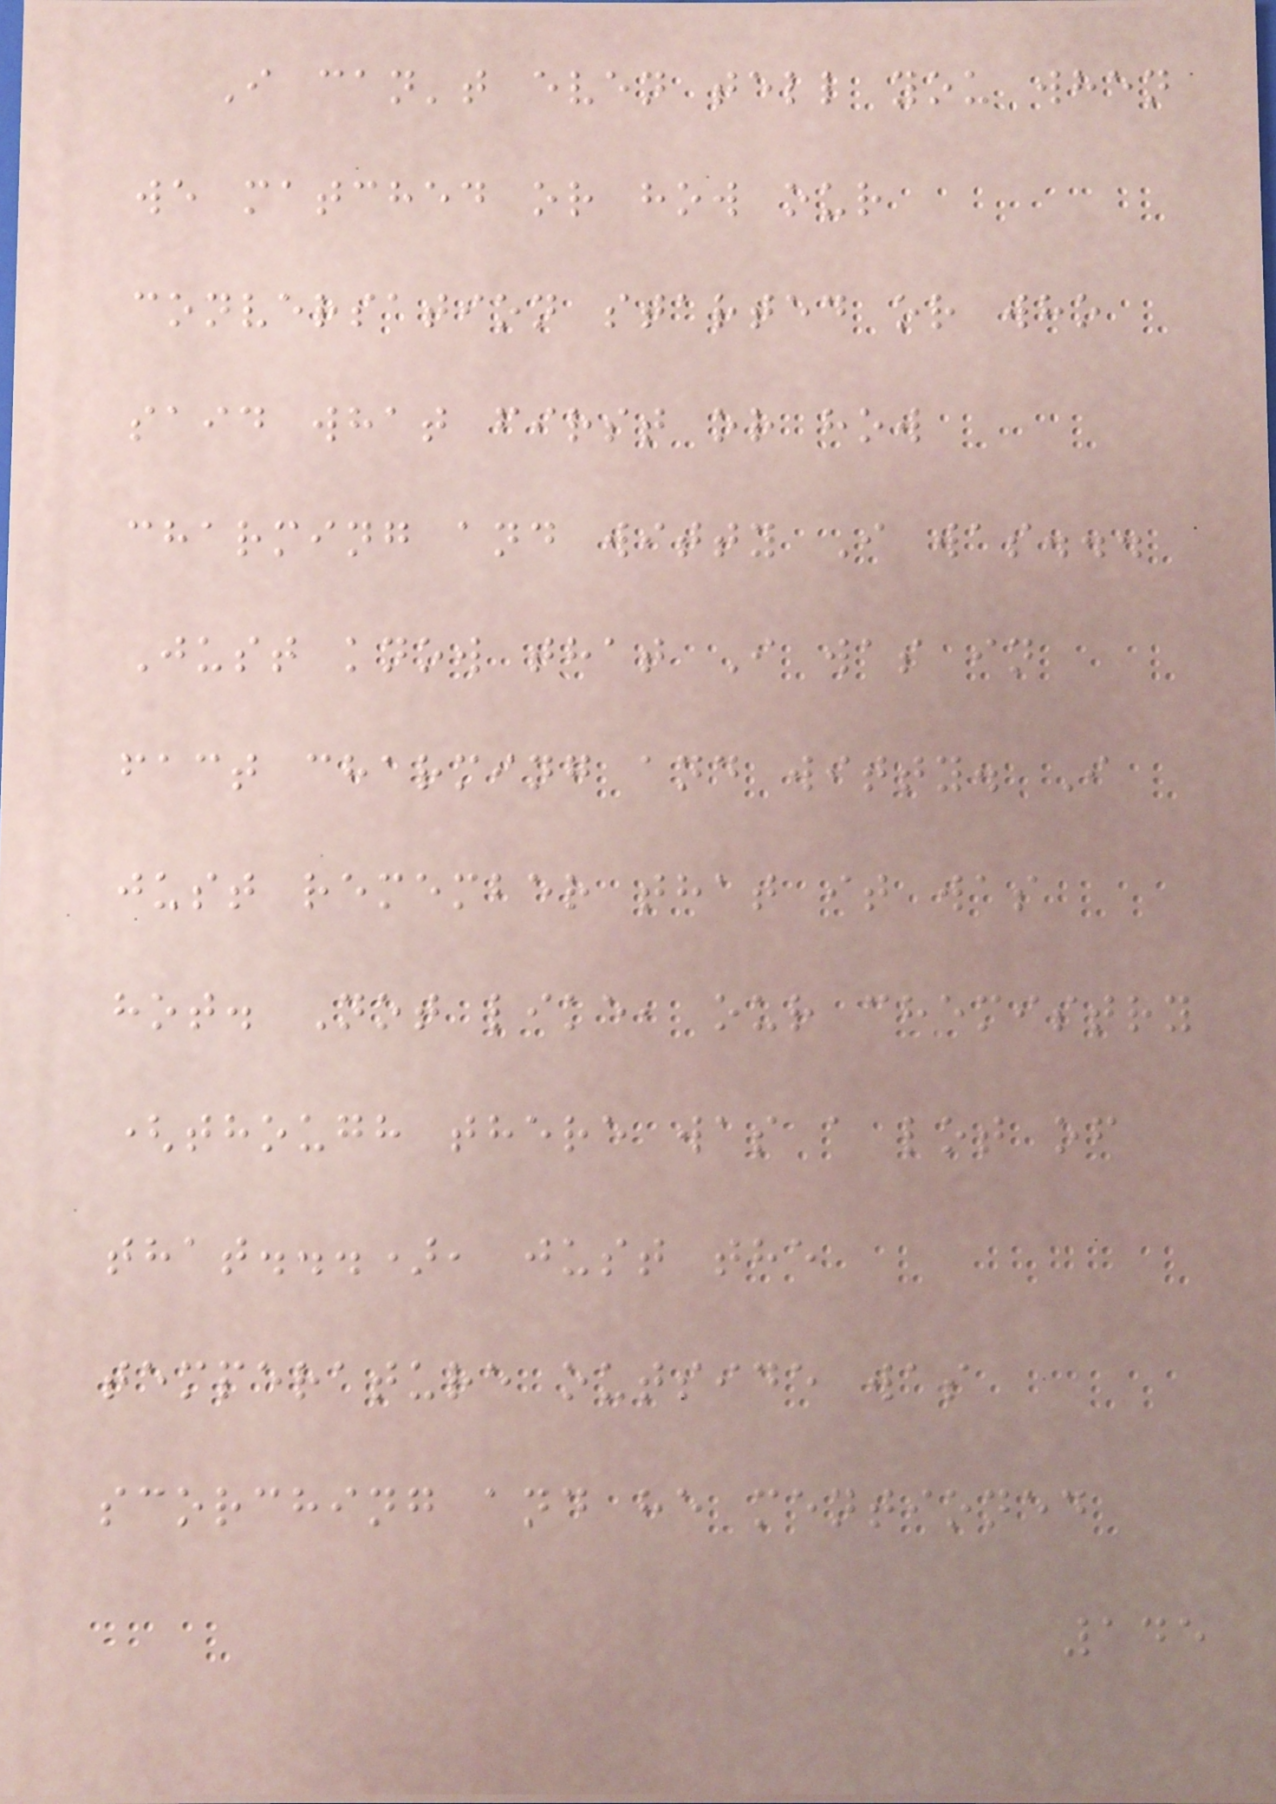I can't even tell you when
we matched or how our
conversation started or who
said what first or how
charming and witty I was...
Just know that I was in
fact charming and witty. I
just remember that it was
hot. Not like, our chemistry
(though there was a lot of
that...), just the
temperature outside was
scorching and he mentioned
145
